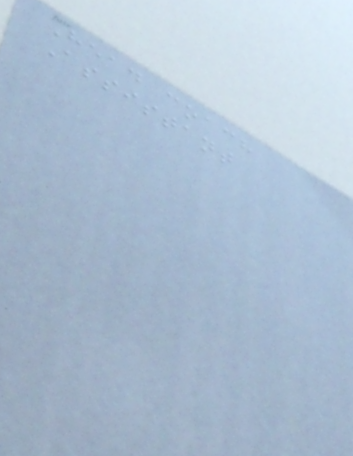Head coach
Assistant
